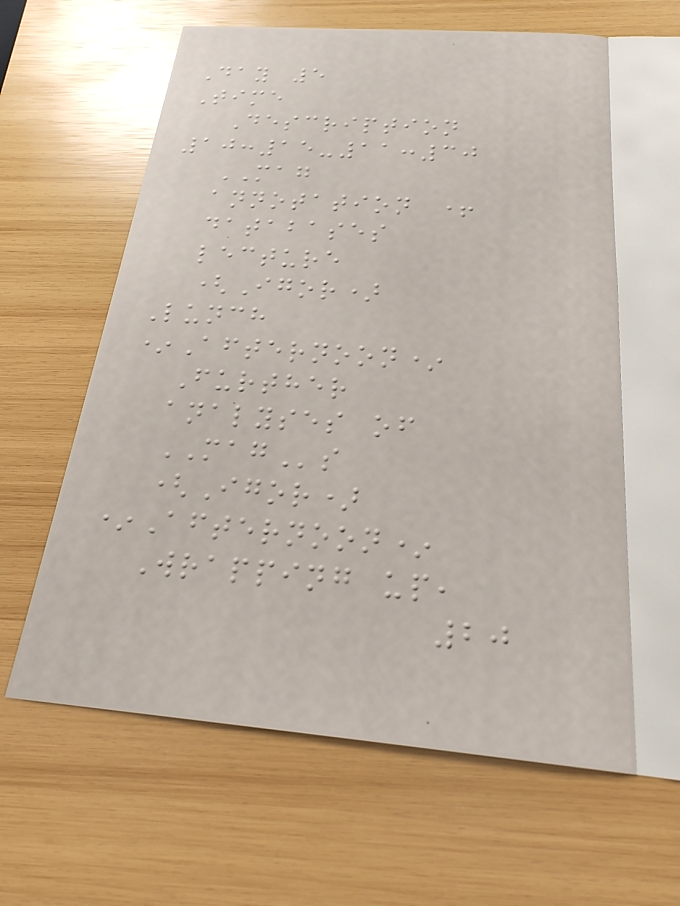Day 5
Time
Description
10:15-11:30
MAG
annotation +
databases
lecture
(Igor)
Lunch
*Afternoon*
Further
analyses of
MAGs
(Igor)
*Afternoon*
Wrapping up,
20
